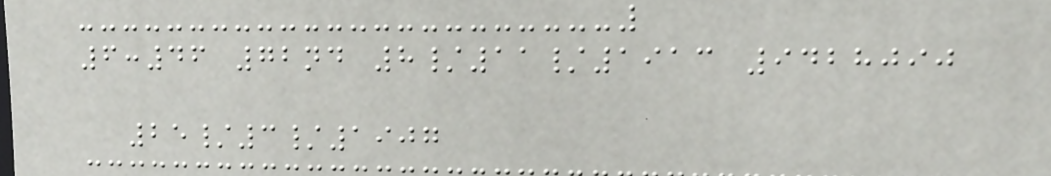6:46 72nd 8/11/1913 9428090
25/3/1907
